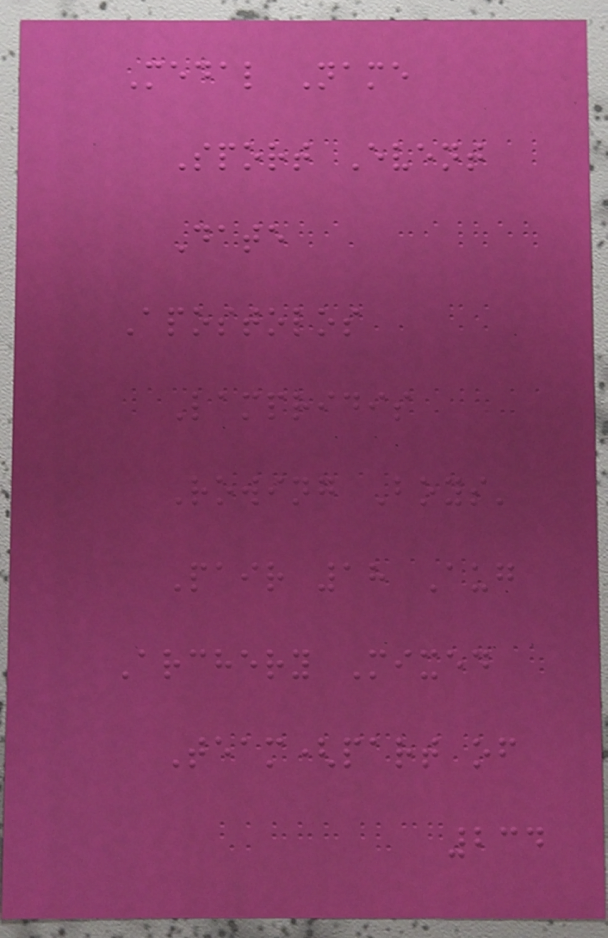Medal Name
Sport Event
Date
Apostolos
Lampridis
Rowing Boys'
Pair 18 Aug
Archery Mixed
Team(part of
234
